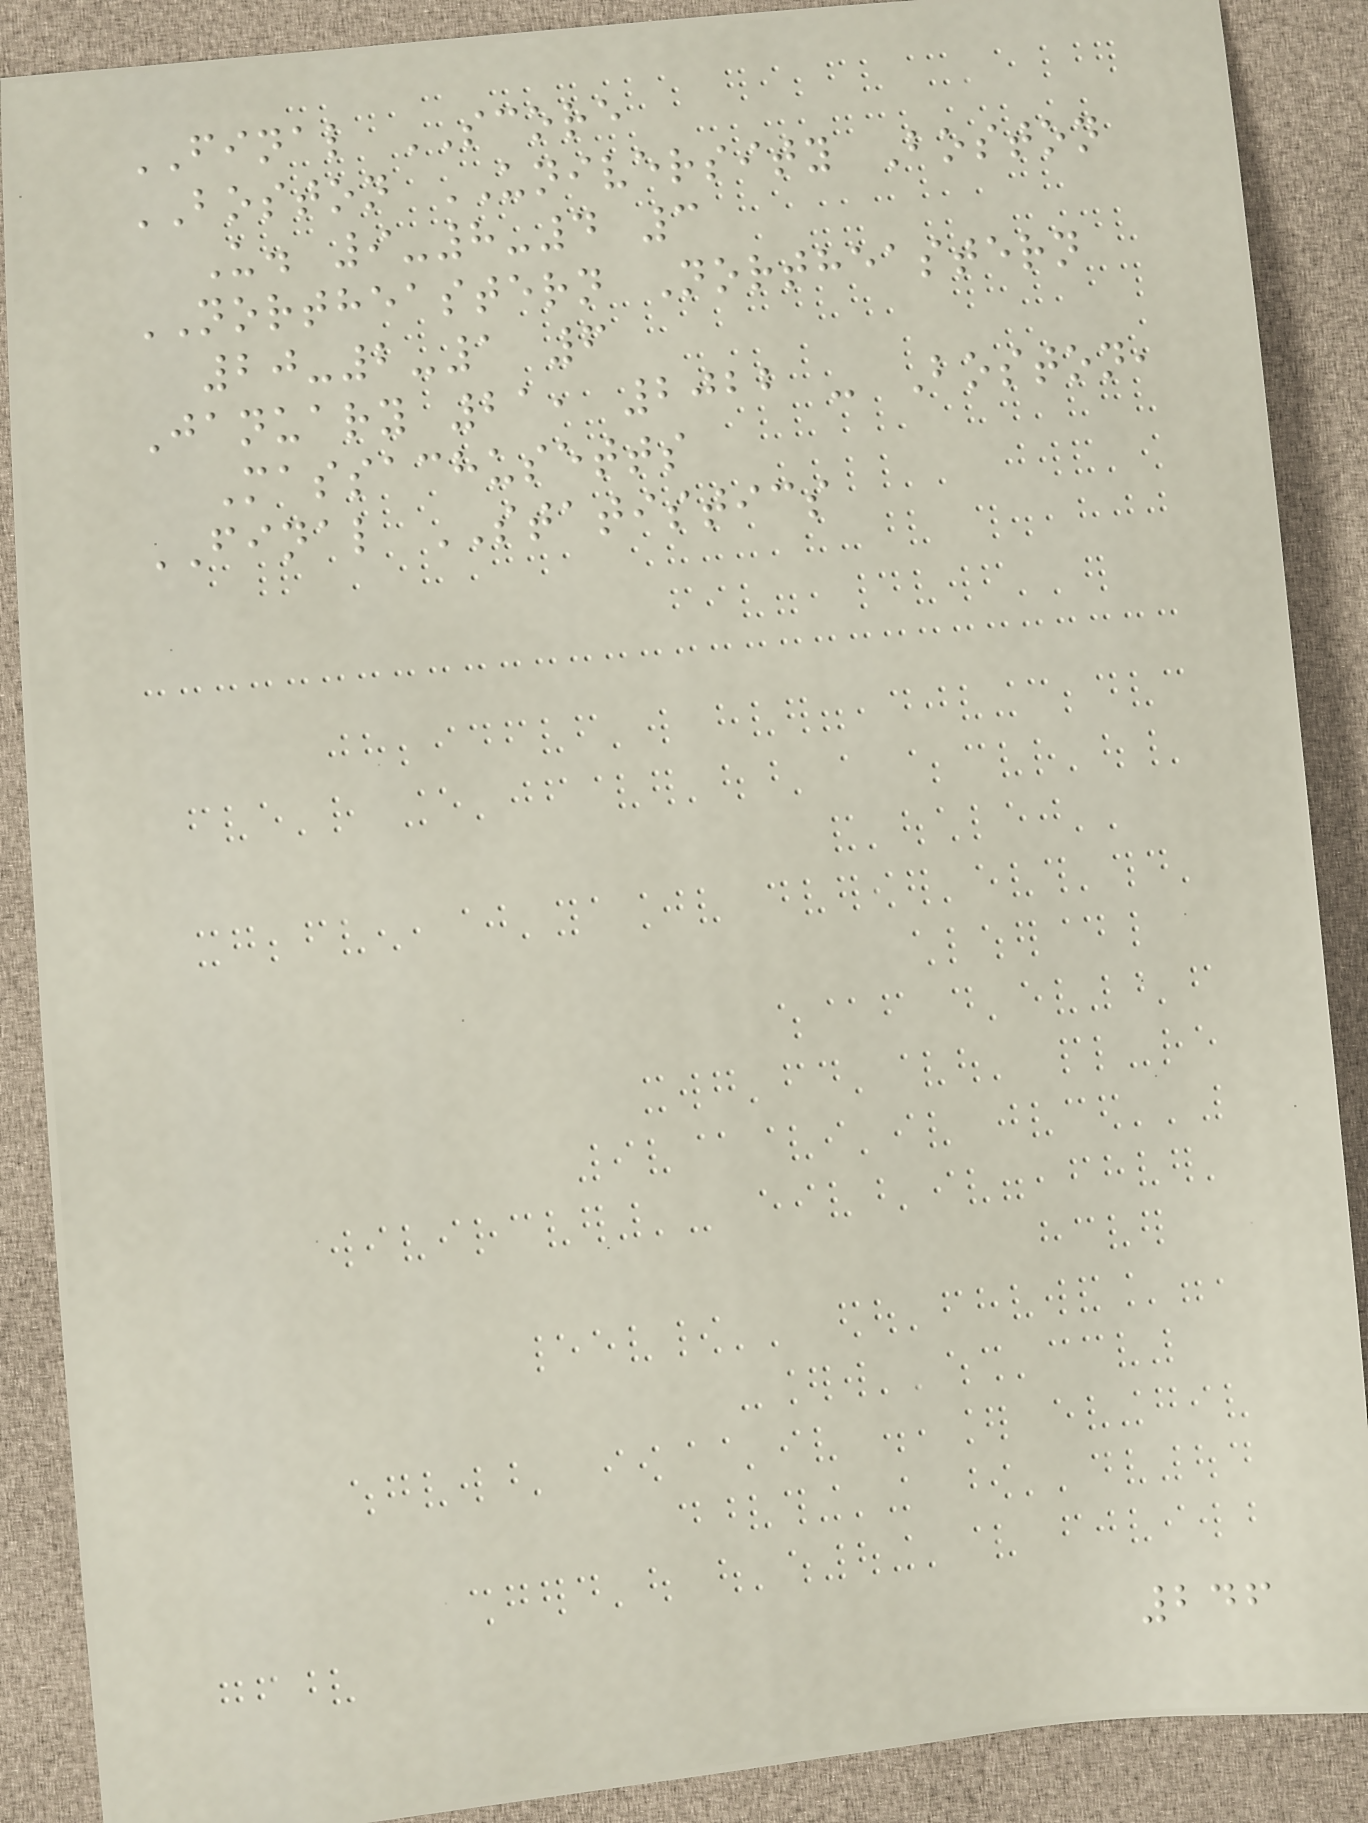FINAL SCORE
BOSTON UNIVERSITY Boston
U. 9-8-4 3
NORTHEASTERN Northeastern
20-2-1 6
January 21, 2022 - Boston,
Massachusetts
FINAL STATISTICS
246
